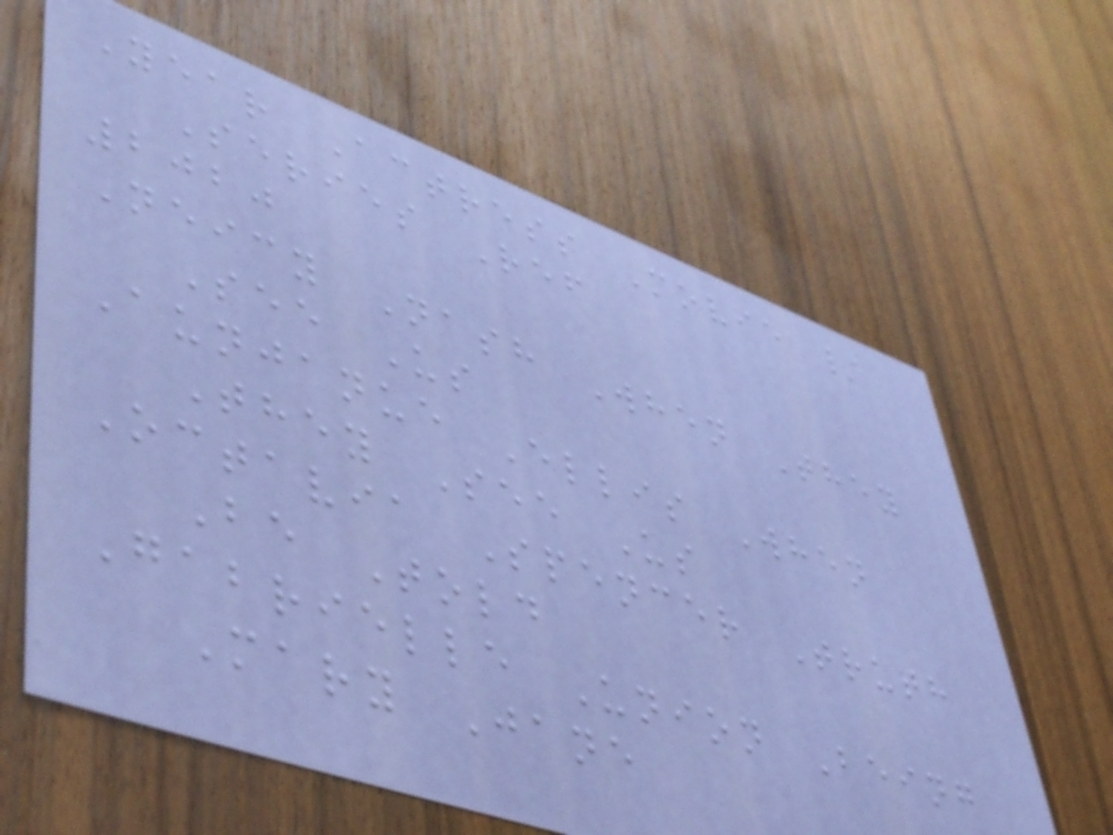Year Actress Movie /
Series Ref
2020
Neicy Nash When They
See Us
Aunjanue Ellis When
They See Us
Octavia Spencer Truth
Be Told
Gabrielle Union Being
Mary Jane
